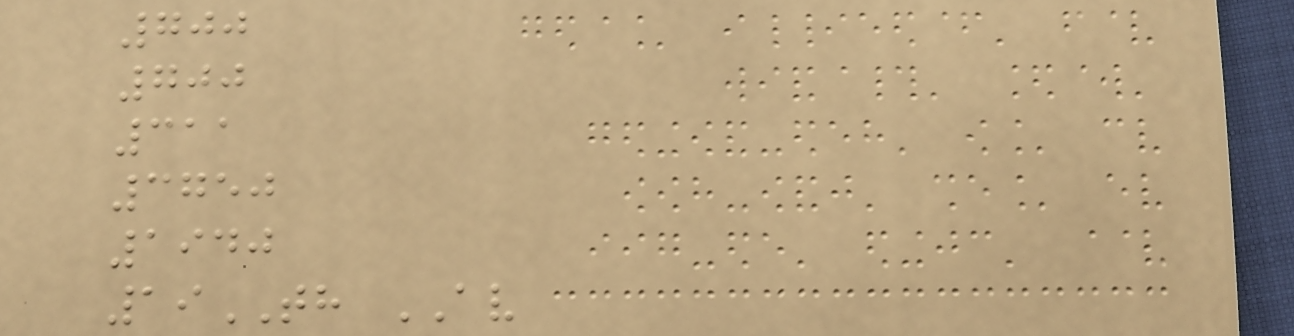700
700
311
3750
1940
19TH AV
